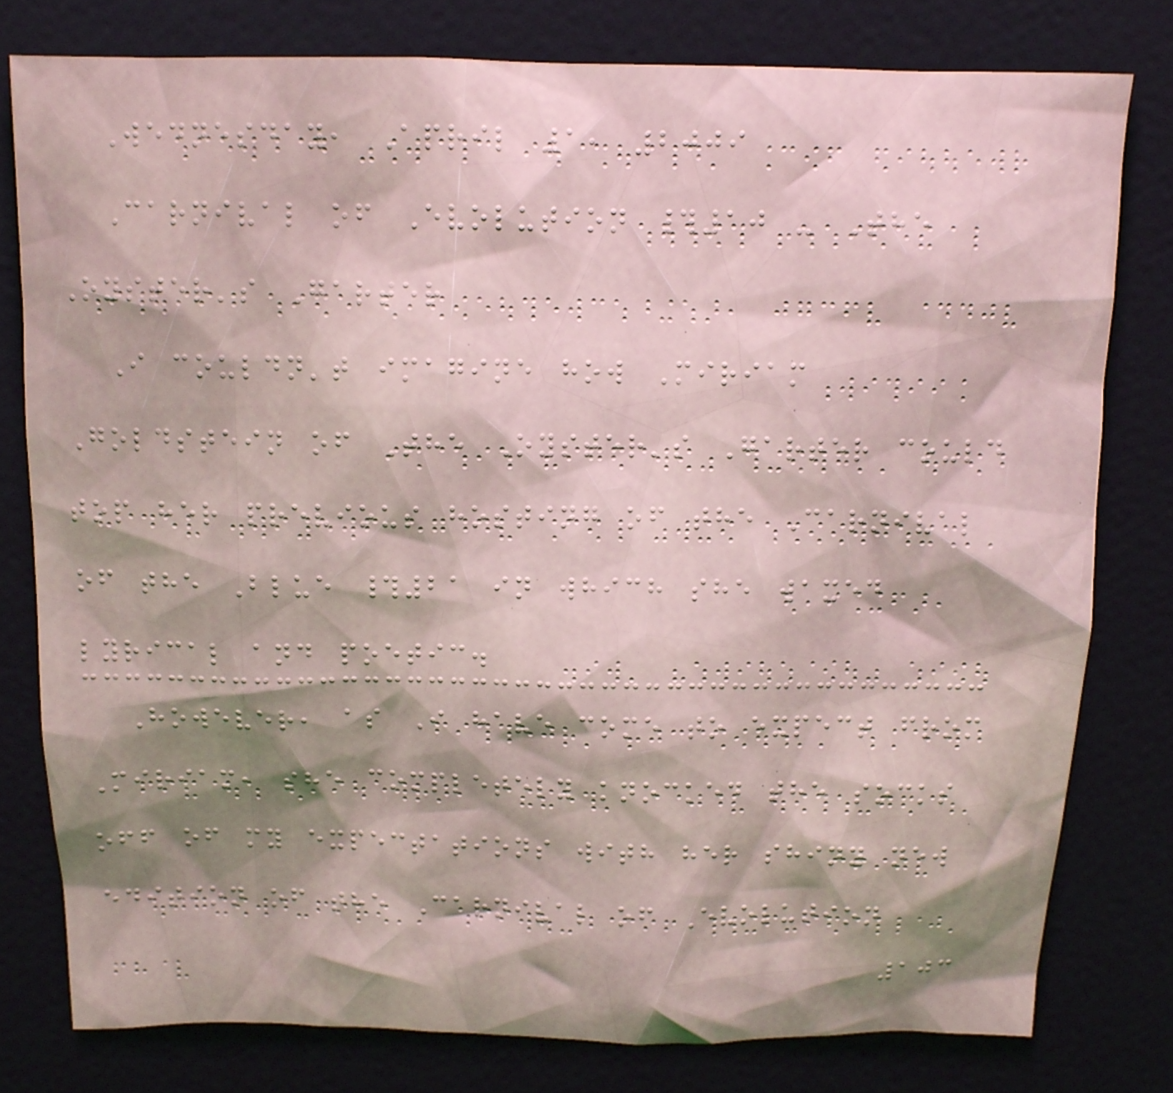Wednesday, April 1, 2009
Carnival of Evolution #10 - The
Oyster's Garter
I couldn't imagine how Miriam
Goldstein of The Oyster's Garter could
top her previous hosting of the Carnival
of the Blue #21 in which she waxed
lyrical and poetic.
However, as I have come to expect from
Miriam, she completely knocked the socks
off of my expectations with her shiny new
edition of the Carnival of Evolution
103
